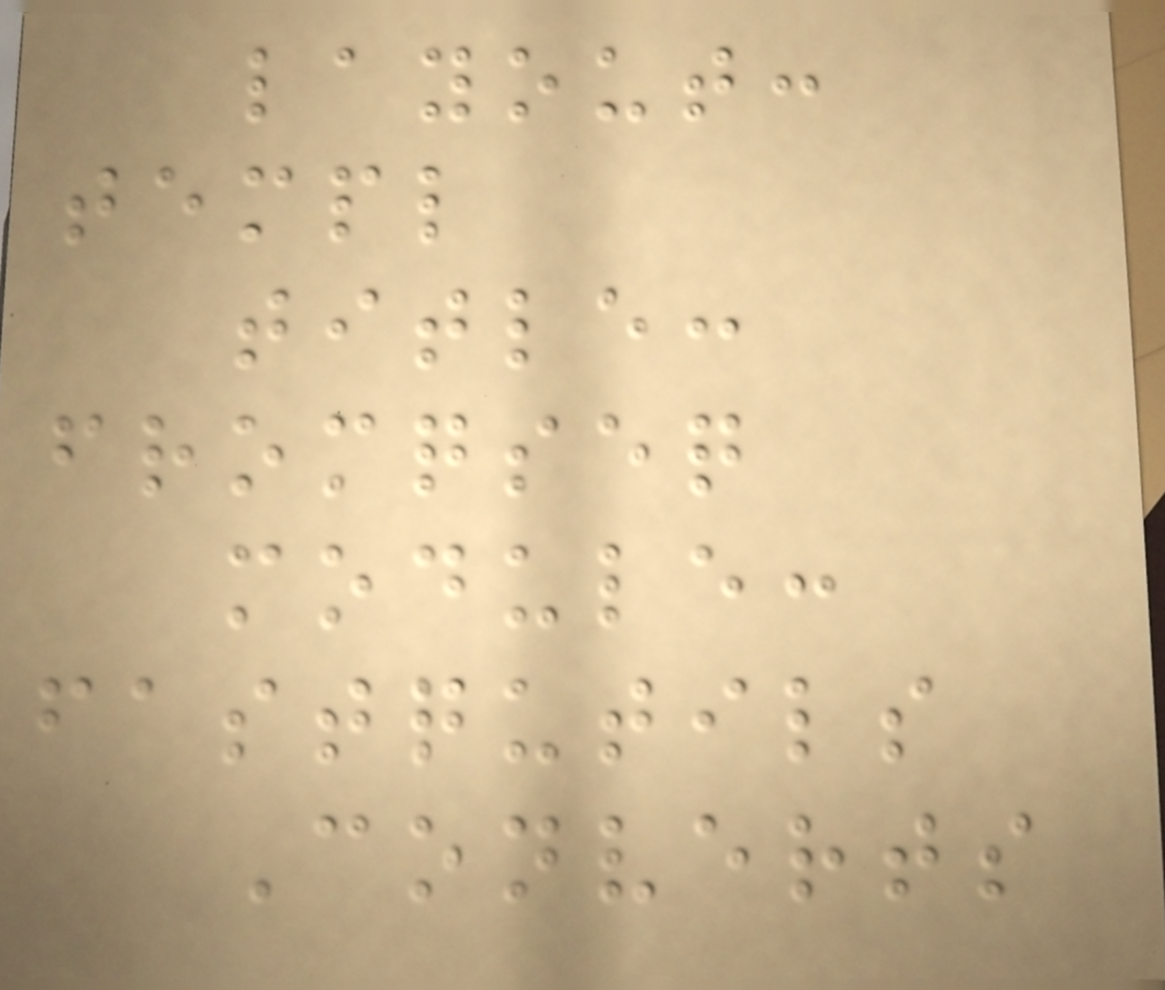layout:
templ
title:
fromqseq
module:
fastqutils
Converts
